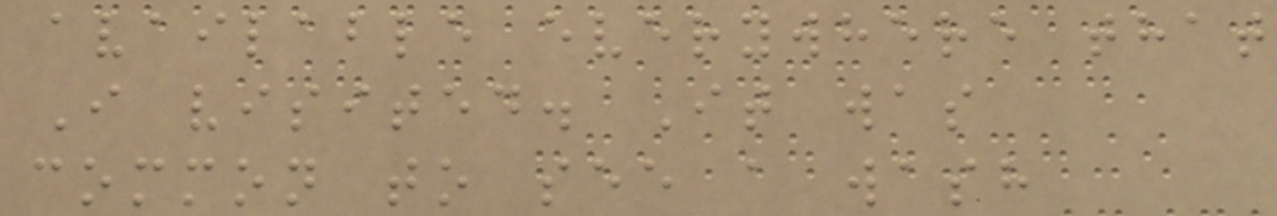available everywhere that
I visited. It was
common to see a wash
